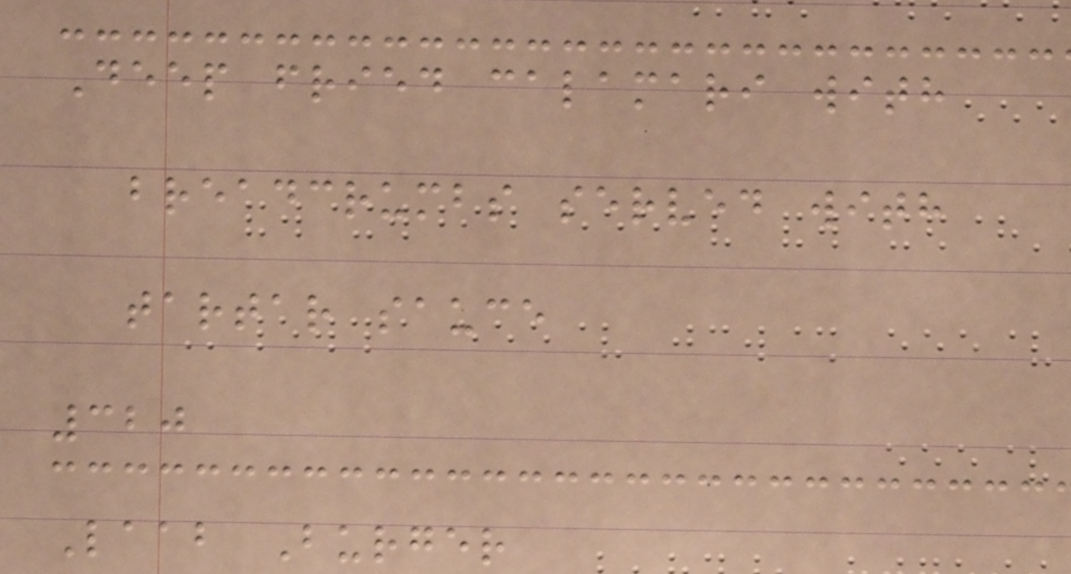Deep fried calamari with
breadcrumbs served with
tartar sauce
320
Laab Burger
